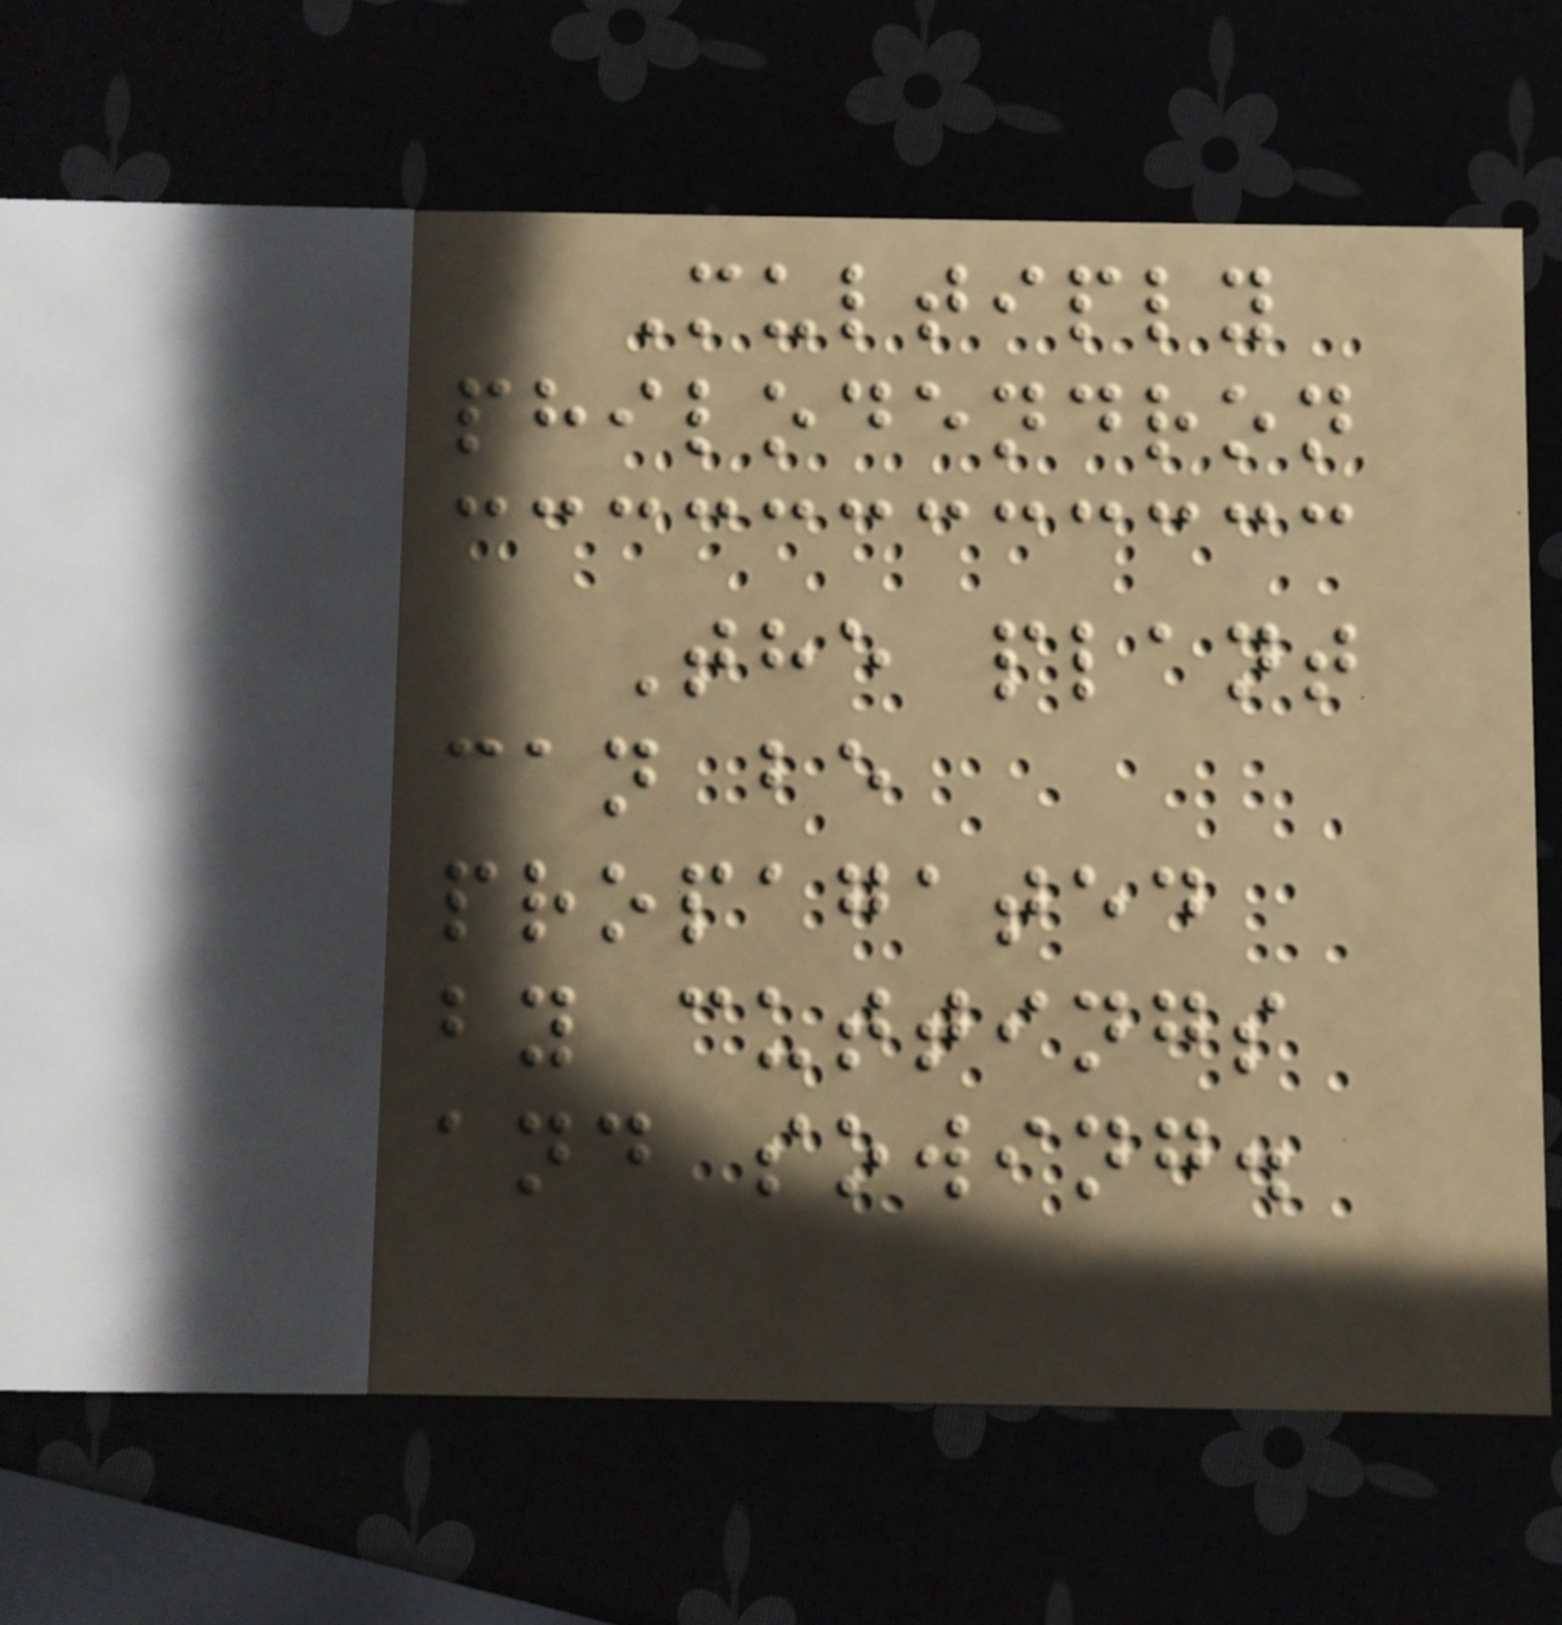Multiply
philodendron
The plant
can be
propagated
by cuttings
and sowing.
